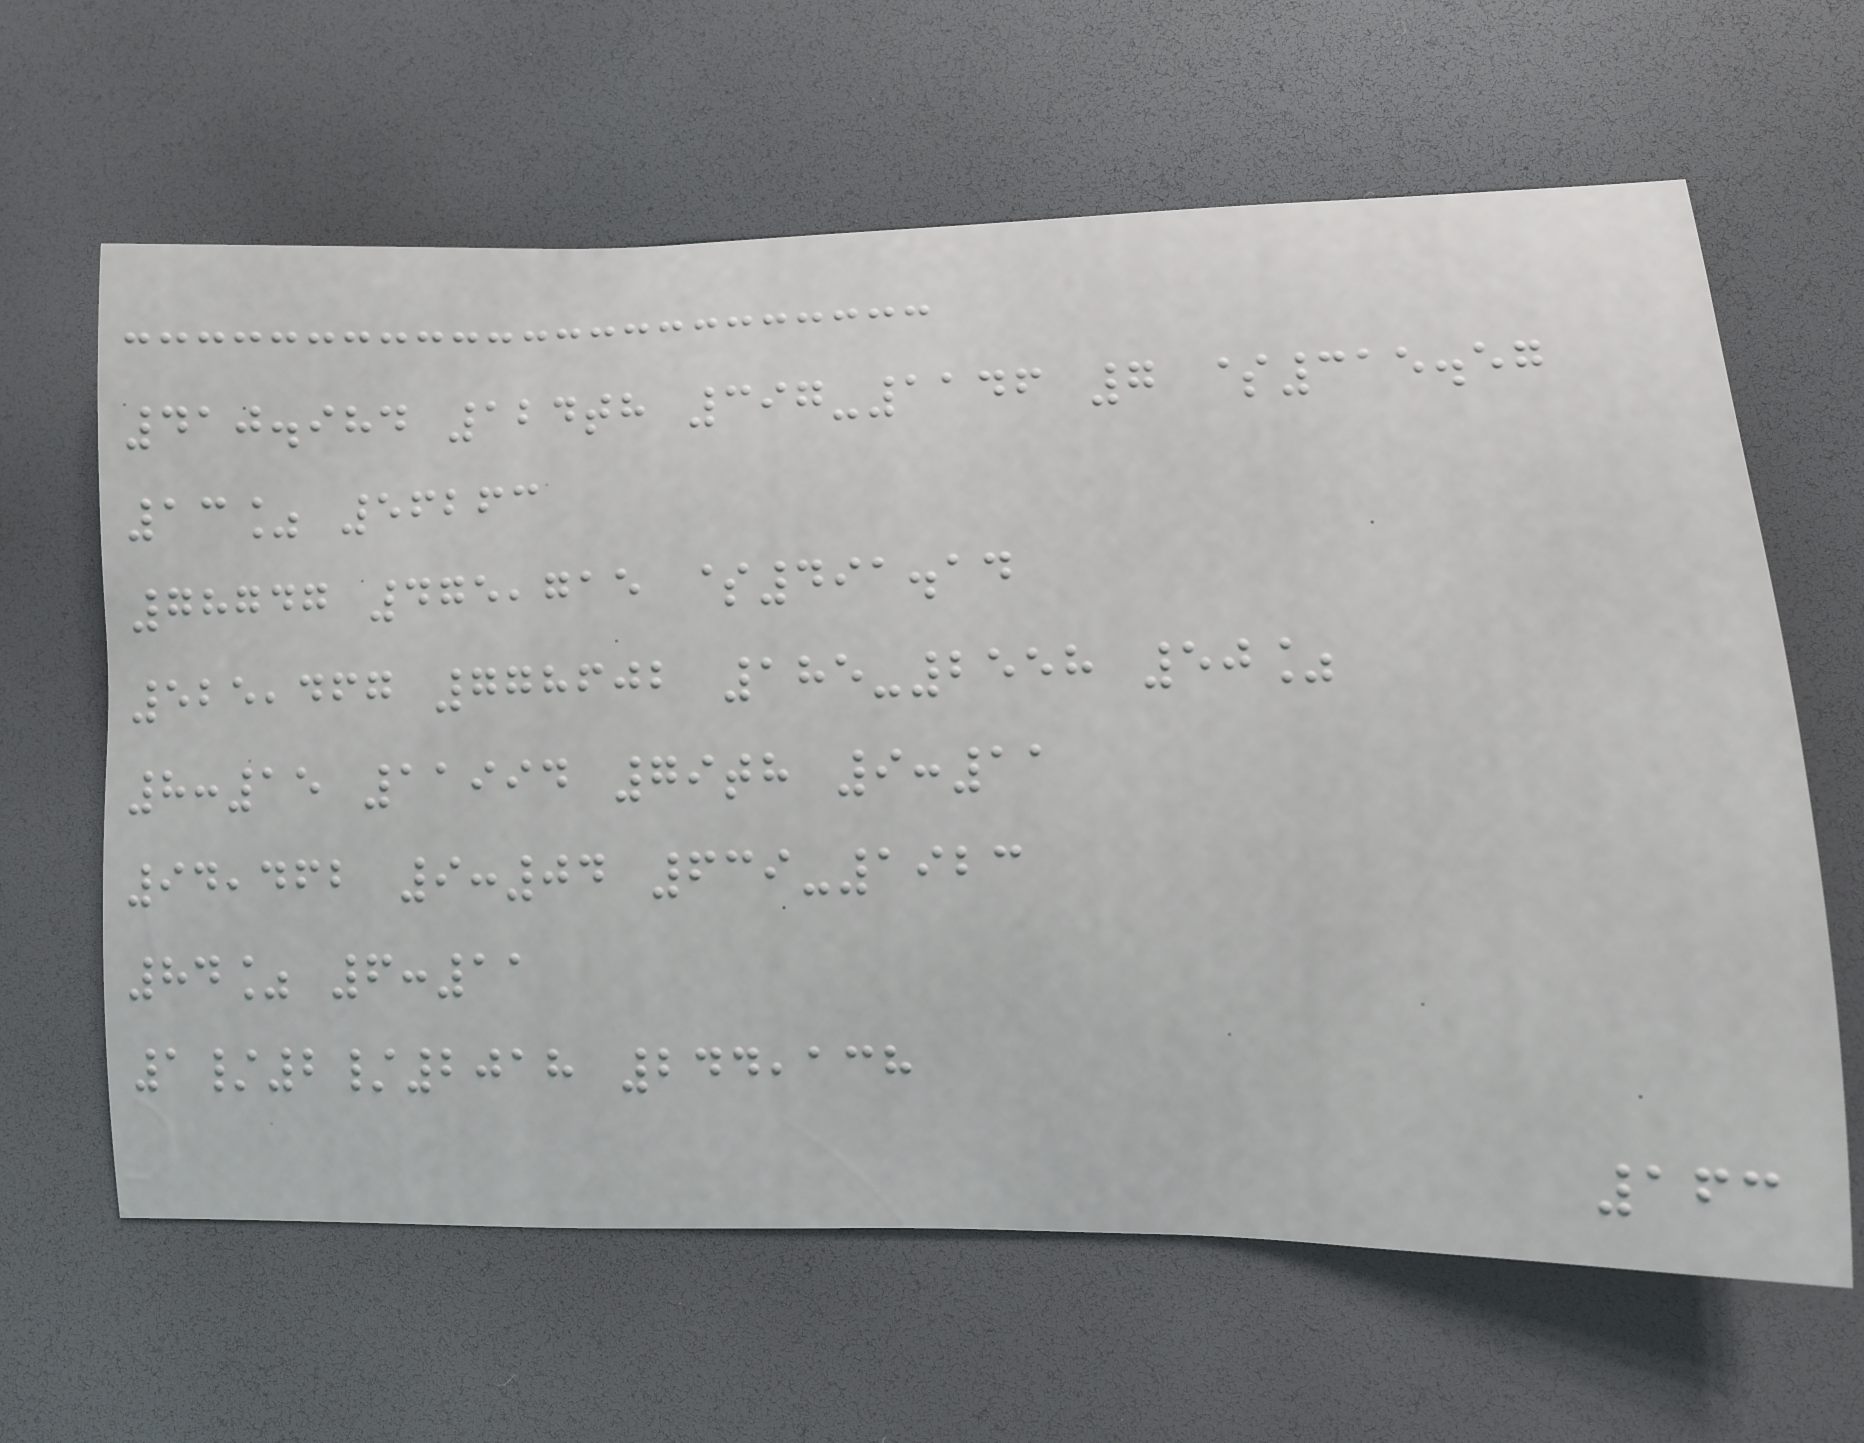410.984 124th 397-1146 7 $315.57
13% 56263
78747 475,715 $491.14
525,467 778602 185-2558 50%
8:15 11994 79th 9:11
94,462 9:04 639-1923
84% 6:11
1/2/2018 244,138
163
